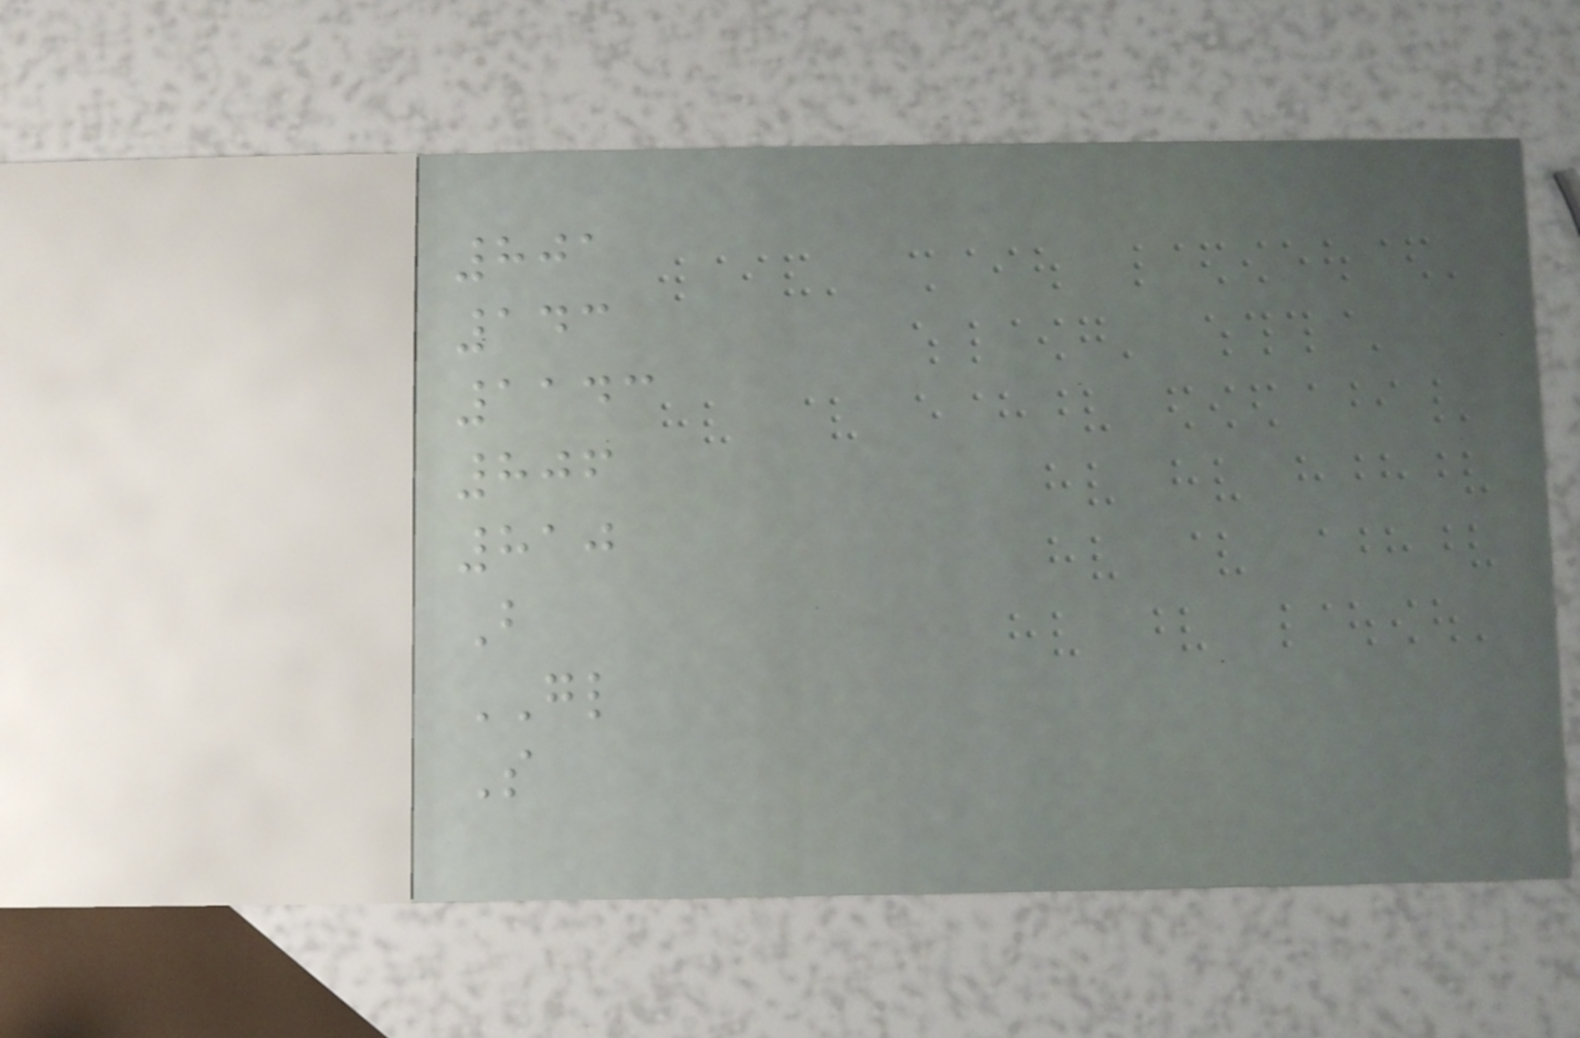801
143
1143
806
810
B
GL
S
